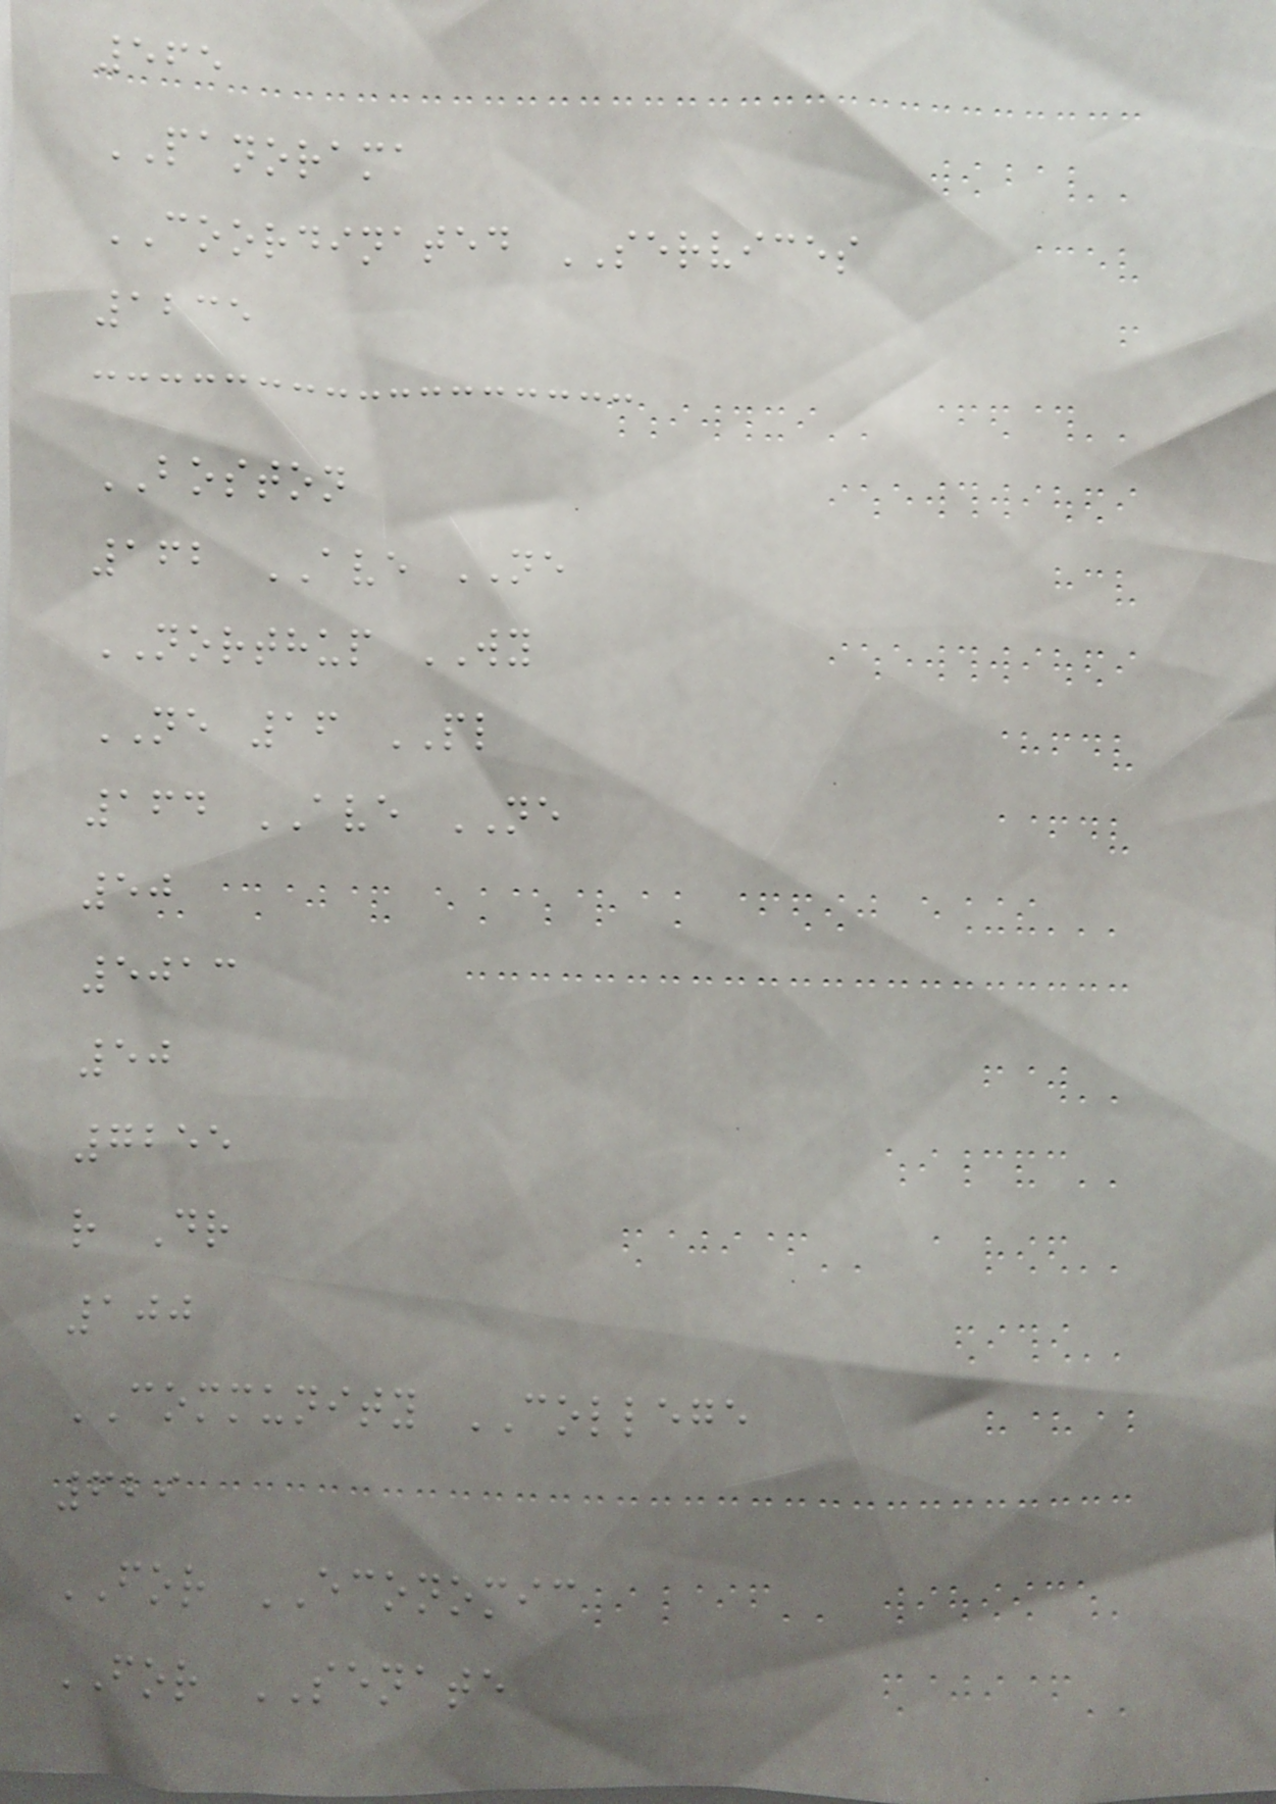565
PANORAMA
COORDINATED SERVICES
1235
BOSTON
162 AVE NE
NORTHUP WY
NE 16 PL
164 AVE NE
50
5013
50
7255
r Dr
100
COMMUNITY COLLEGE
629
FOR ECONOMIC
FOR SENATE
